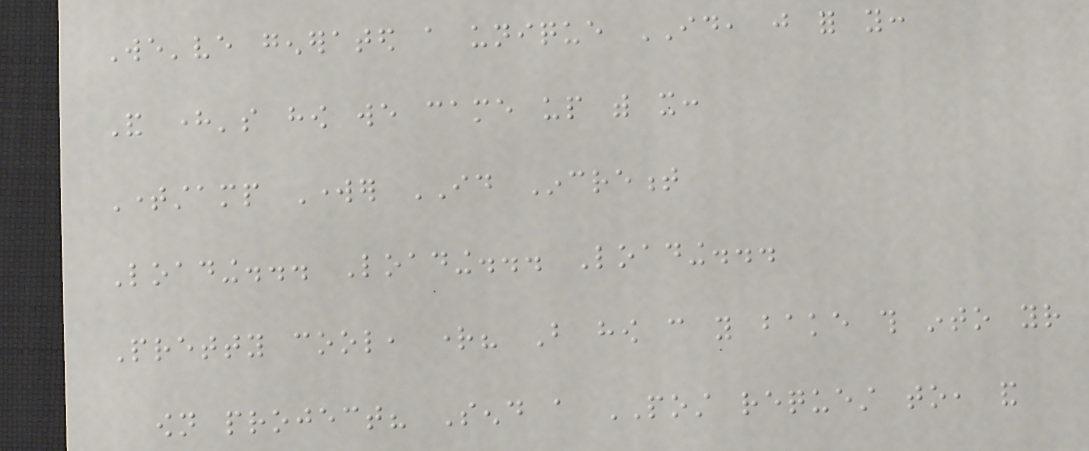We've generated a unique ID, just for you:
And here's how we came up with it:
Timestamp Worker ID Increment
Loading... Loading... Loading...
Pretty cool, right? But how can you bake this into your
own project? Send a POST request to, and
